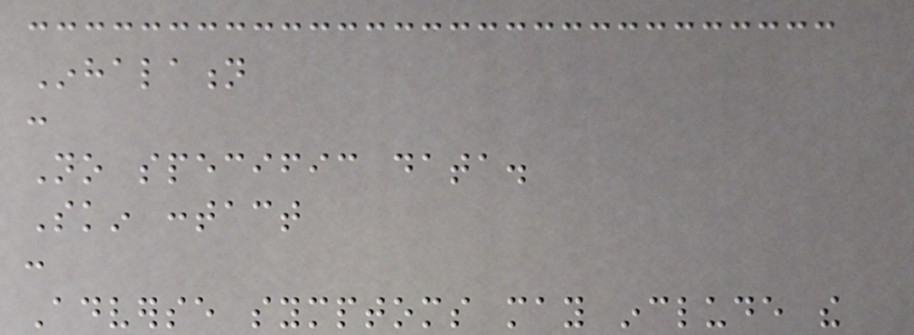Inhalation
:
No specific data.
Skin contact
:
Adverse symptoms may include the
